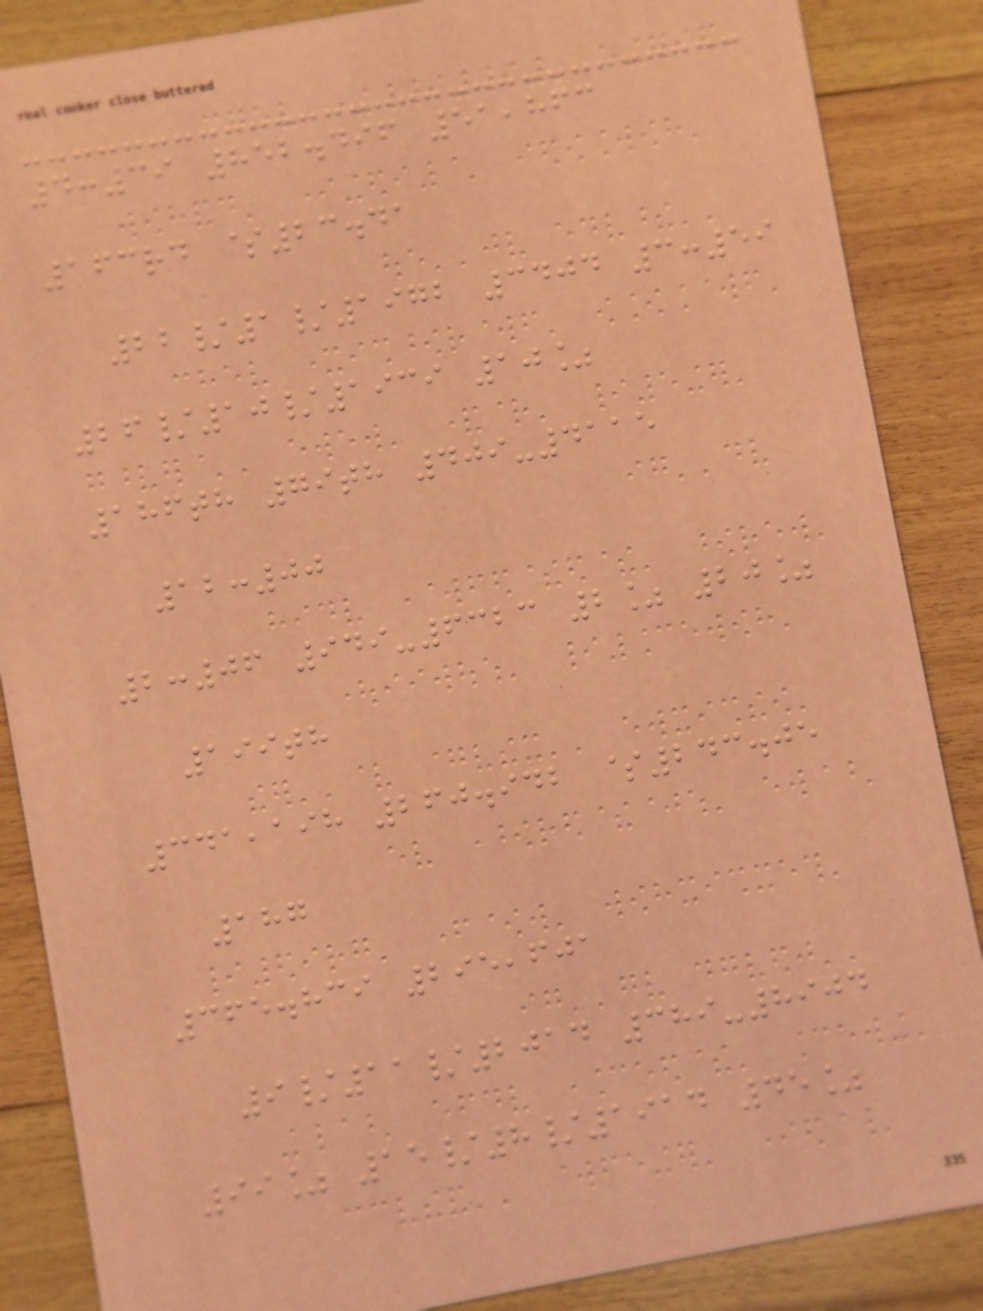4:39 852.496 51,863
163rd $23.41
22/1/1972 3404 3:59
26/10/1939 10%
186th 79th 409-4115
12:00
2:06 949-6323 2% 20%
199th
341,198 260.942 $243.05
187
365.839 295,601
9/11/2014 389-8904
99% 15/8/1914 45%
